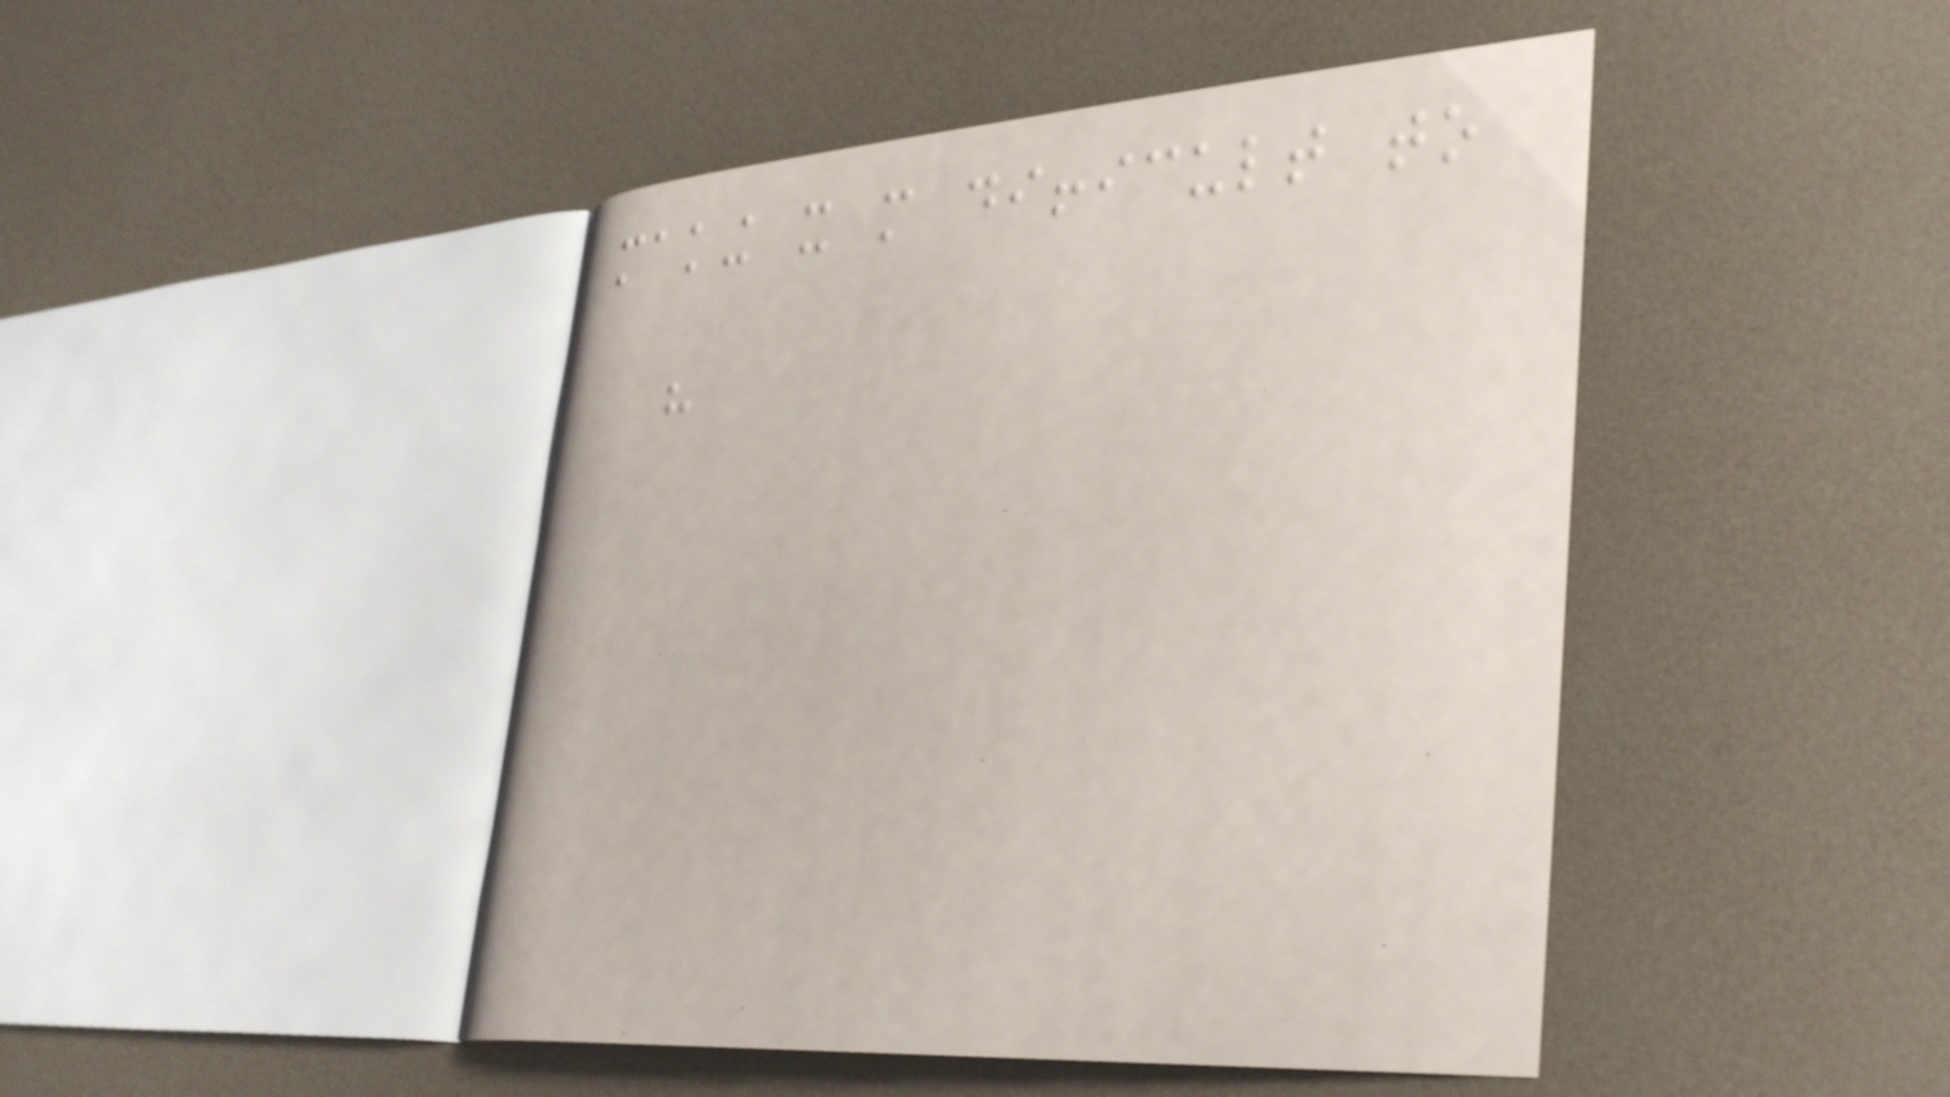making it more difficult to
have
